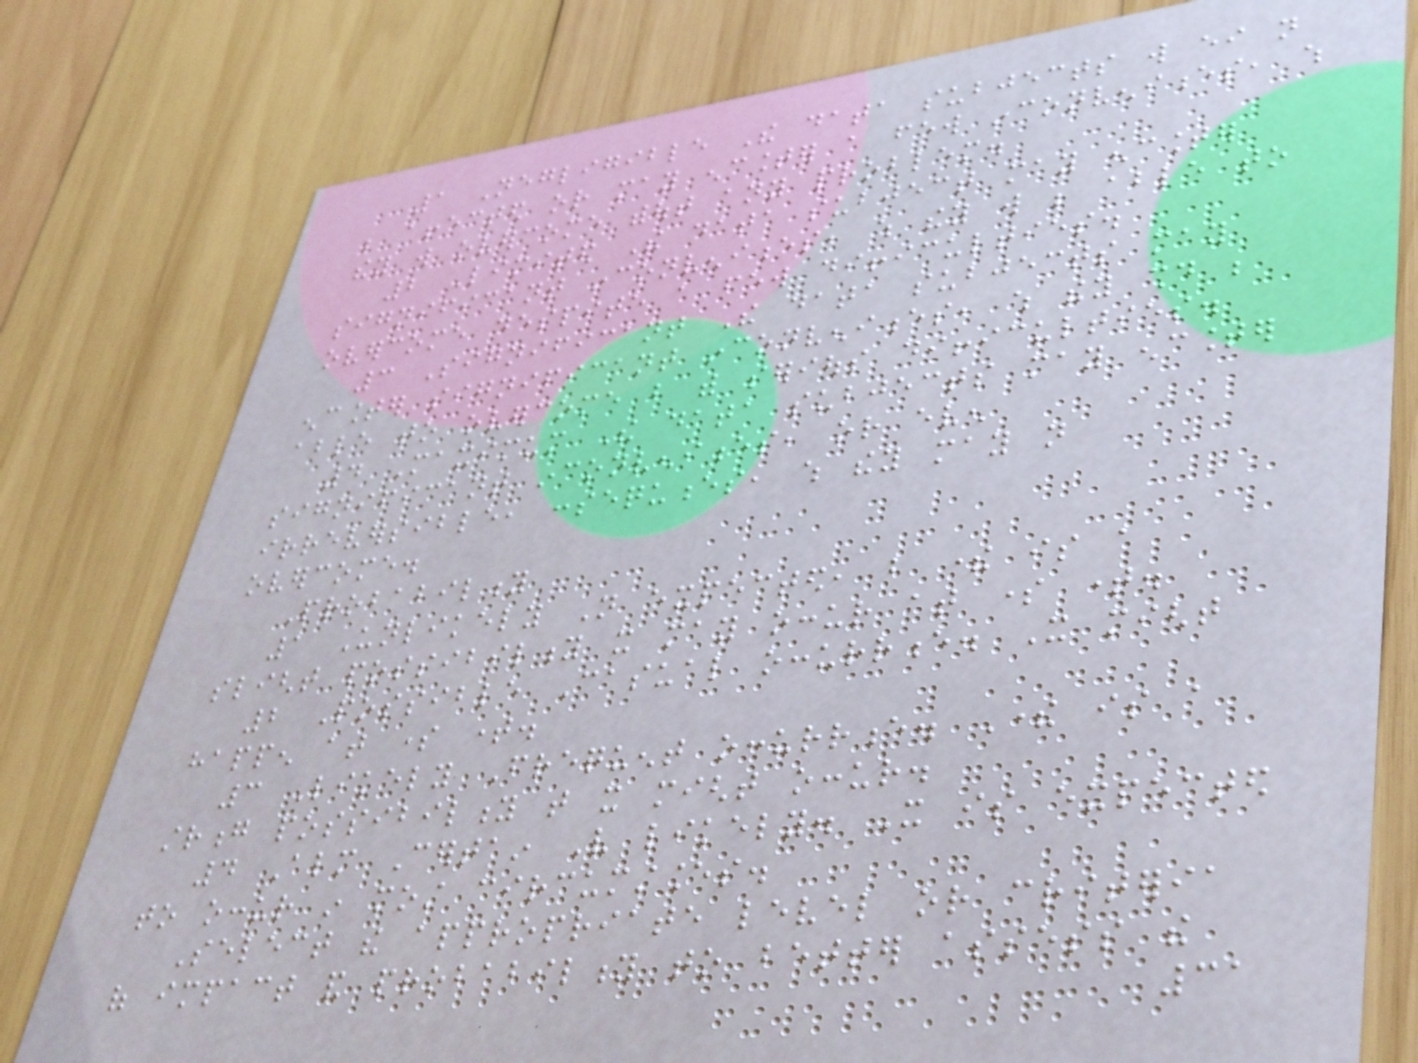1 Negligible The data subjects will either not
be affected or may encounter a few inconveniences, which
they will overcome without any problem.
2 Limited The data subject may encounter
significant inconveniences, which they will be able to
overcome despite a few difficulties.
3 Significant The data subjects may
encounter significant inconveniences, which they should be
able to overcome but with serious difficulties.
4 Maximum The data subjects may encounter
significant inconveniences, or even
irreversible, consequences, which they may not
overcome.
Probability
1 Unlikely Not expected, but there is a
slight possibility it may occur at some time.
2 Possible Casual occurrence. It might
happen at some time.
3 Likely Frequent occurrence. There is a
strong possibility that it might occur.
4 Almost Certain Very likely. It is expected
to occur in most circumstances.
Select the appropriate level or criteria
of impact and probability to better assess the
31
